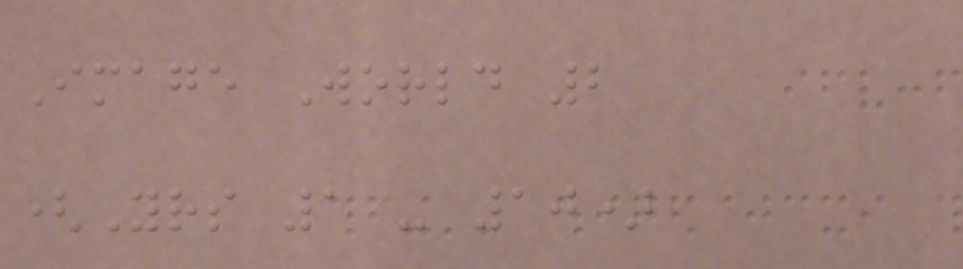Image World 2
(Yrs 1 - 10)
